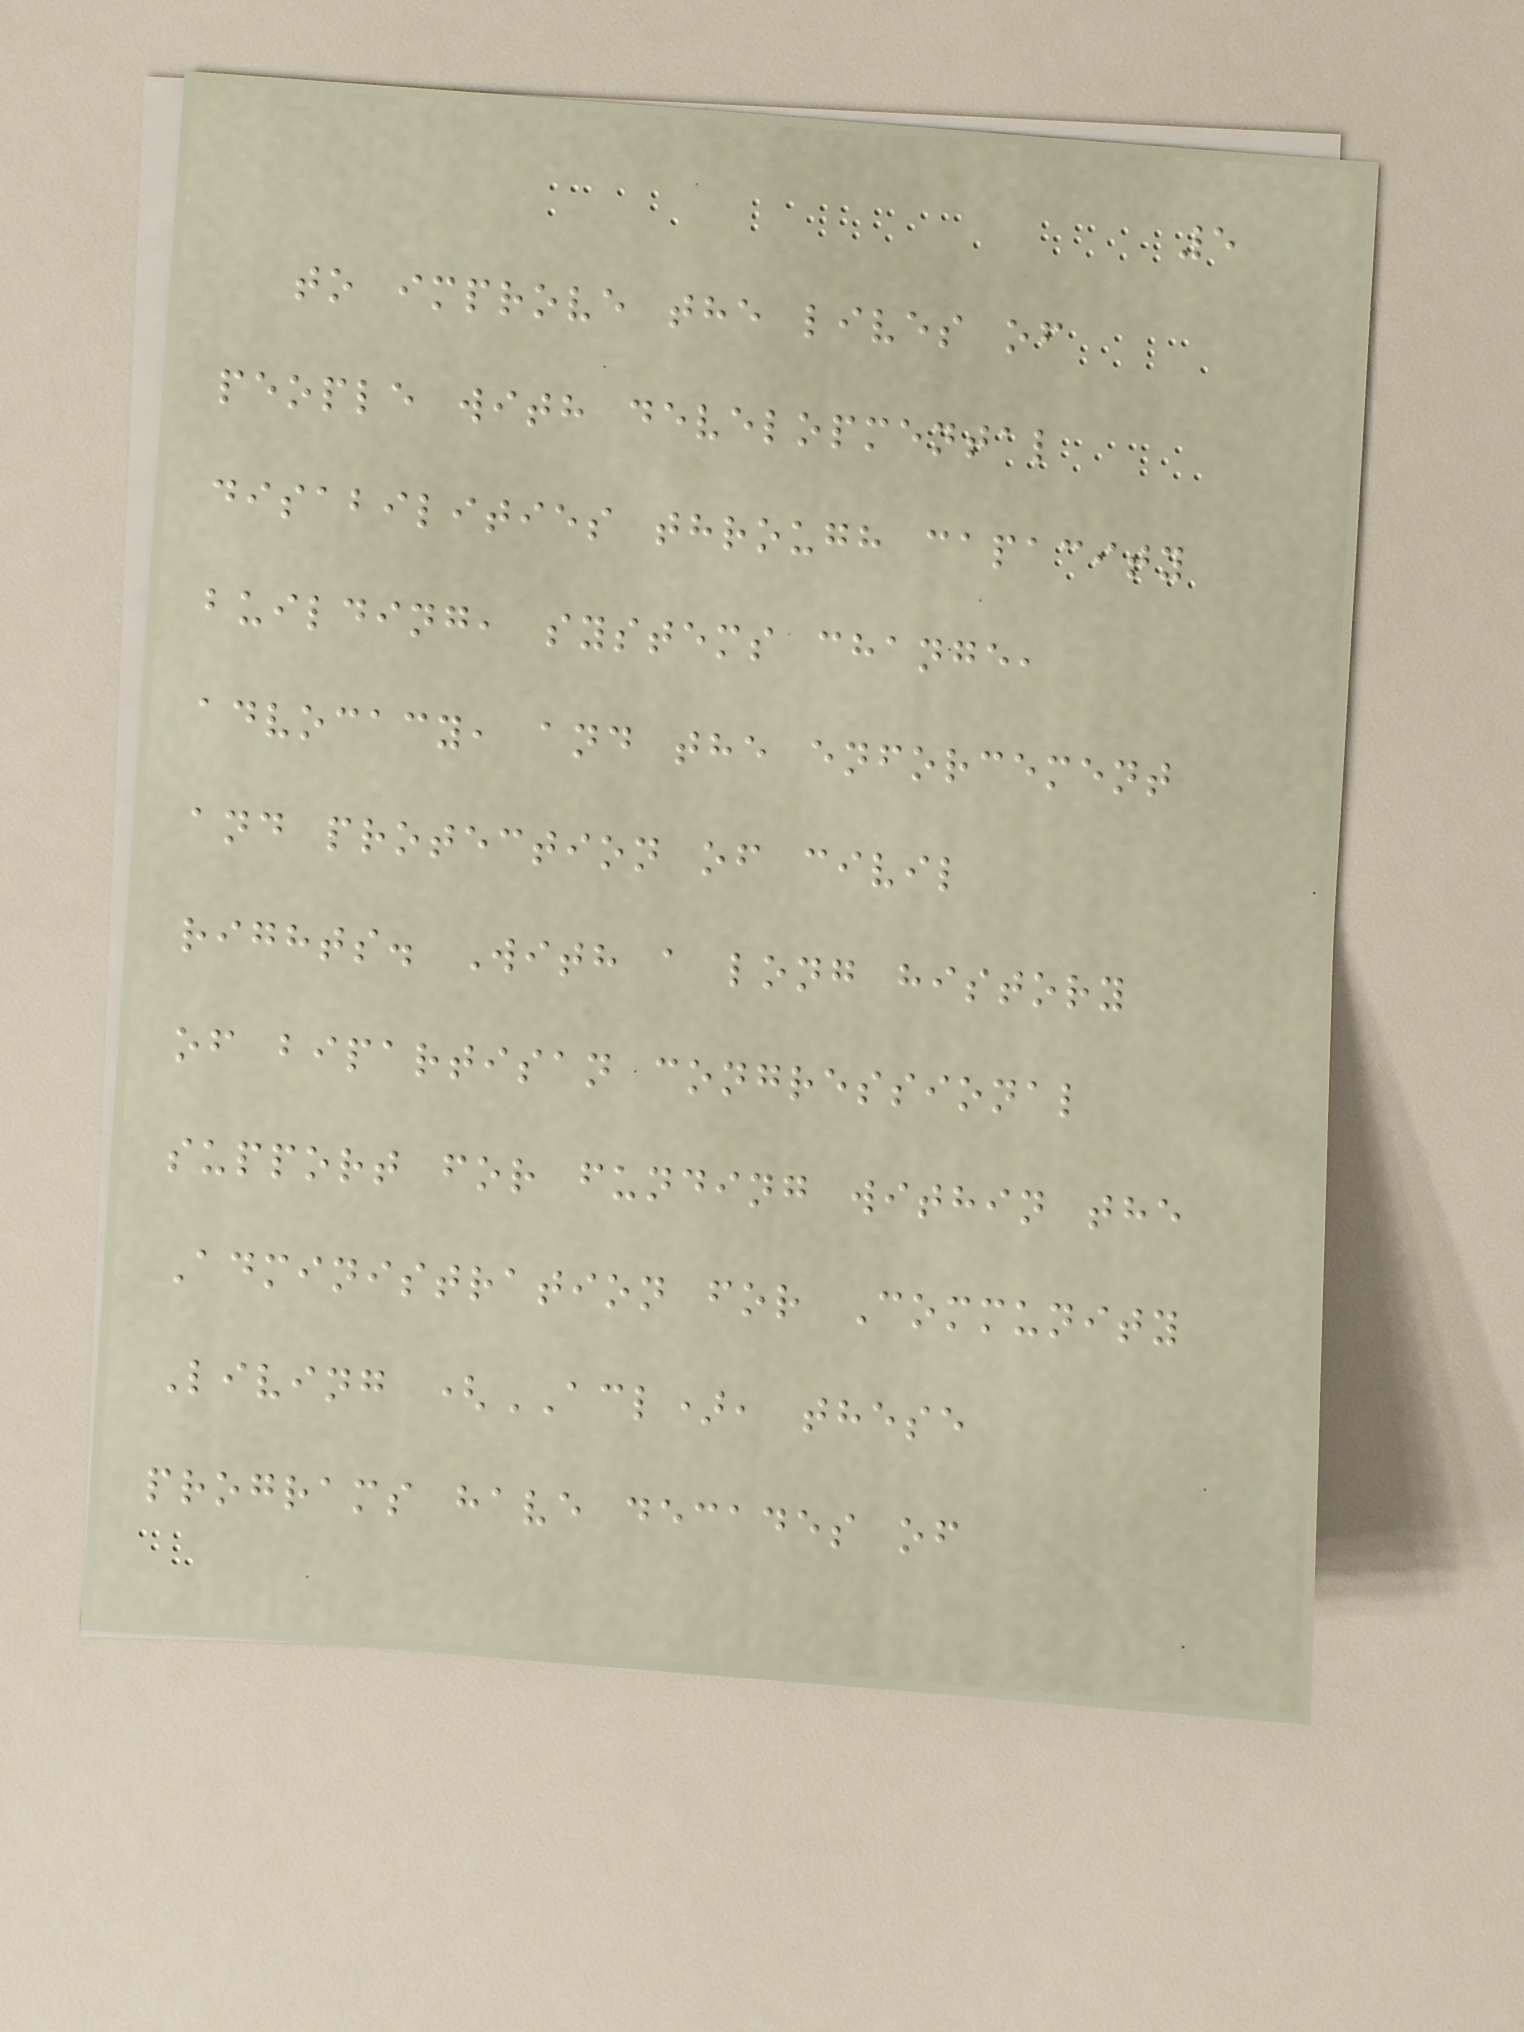5
to improve the lives of
people with developmental
disabilities through capacity
building, systems change,
advocacy, and the enforcement
and protection of civil
rights. With a long history
of bipartisan congressional
support for funding within the
Administration for Community
Living (ACL), these
programs have decades of
